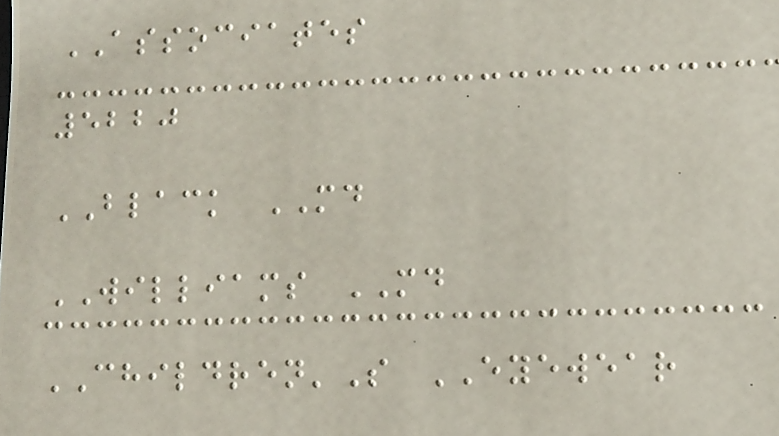ASSOCIATES
5220
BLACK MD
WILLIAMS MD
CHILDREN'S EYEWEAR
